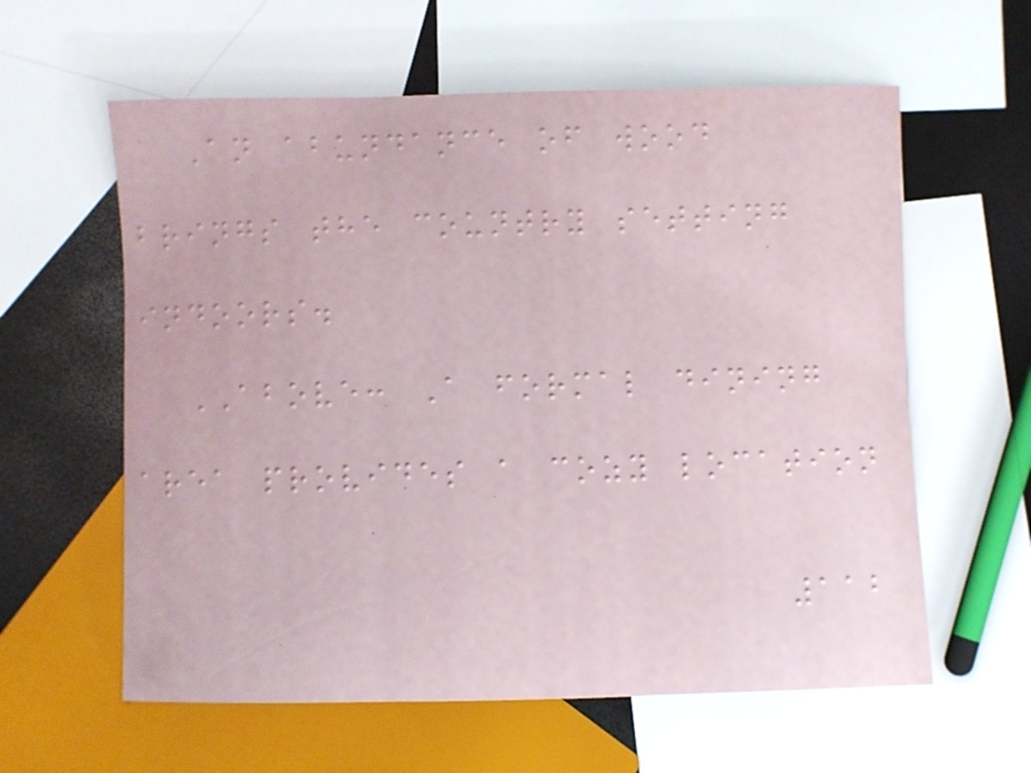An abundance of wood
brings the country setting
indoors.
ABOVE: A formal dining
area provides a cozy location
112
